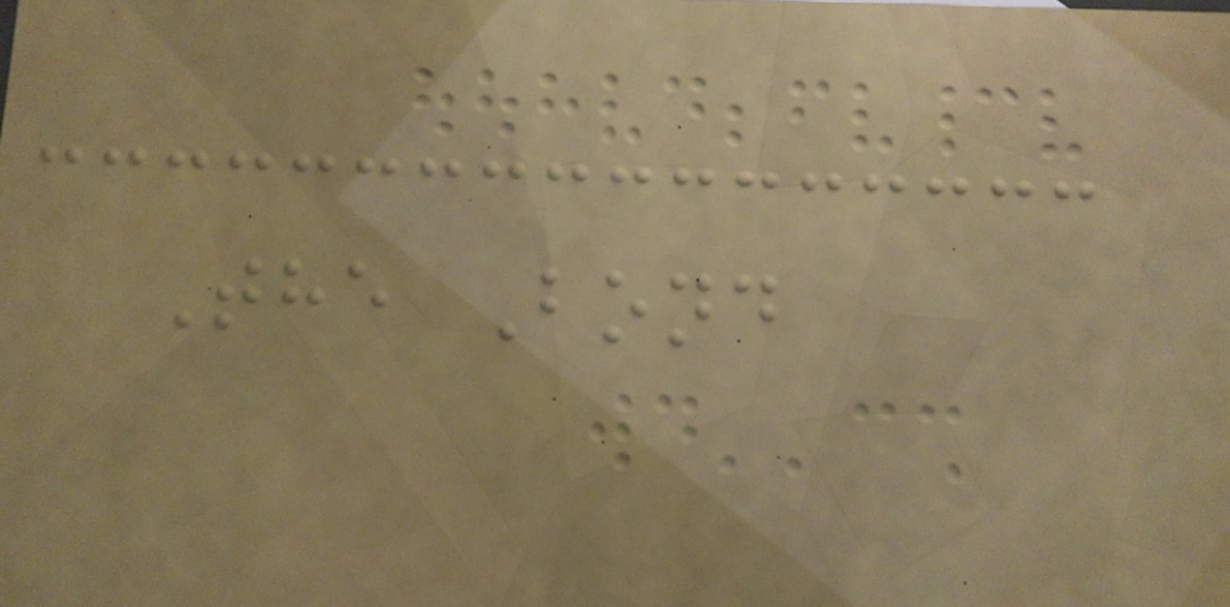The Bond
